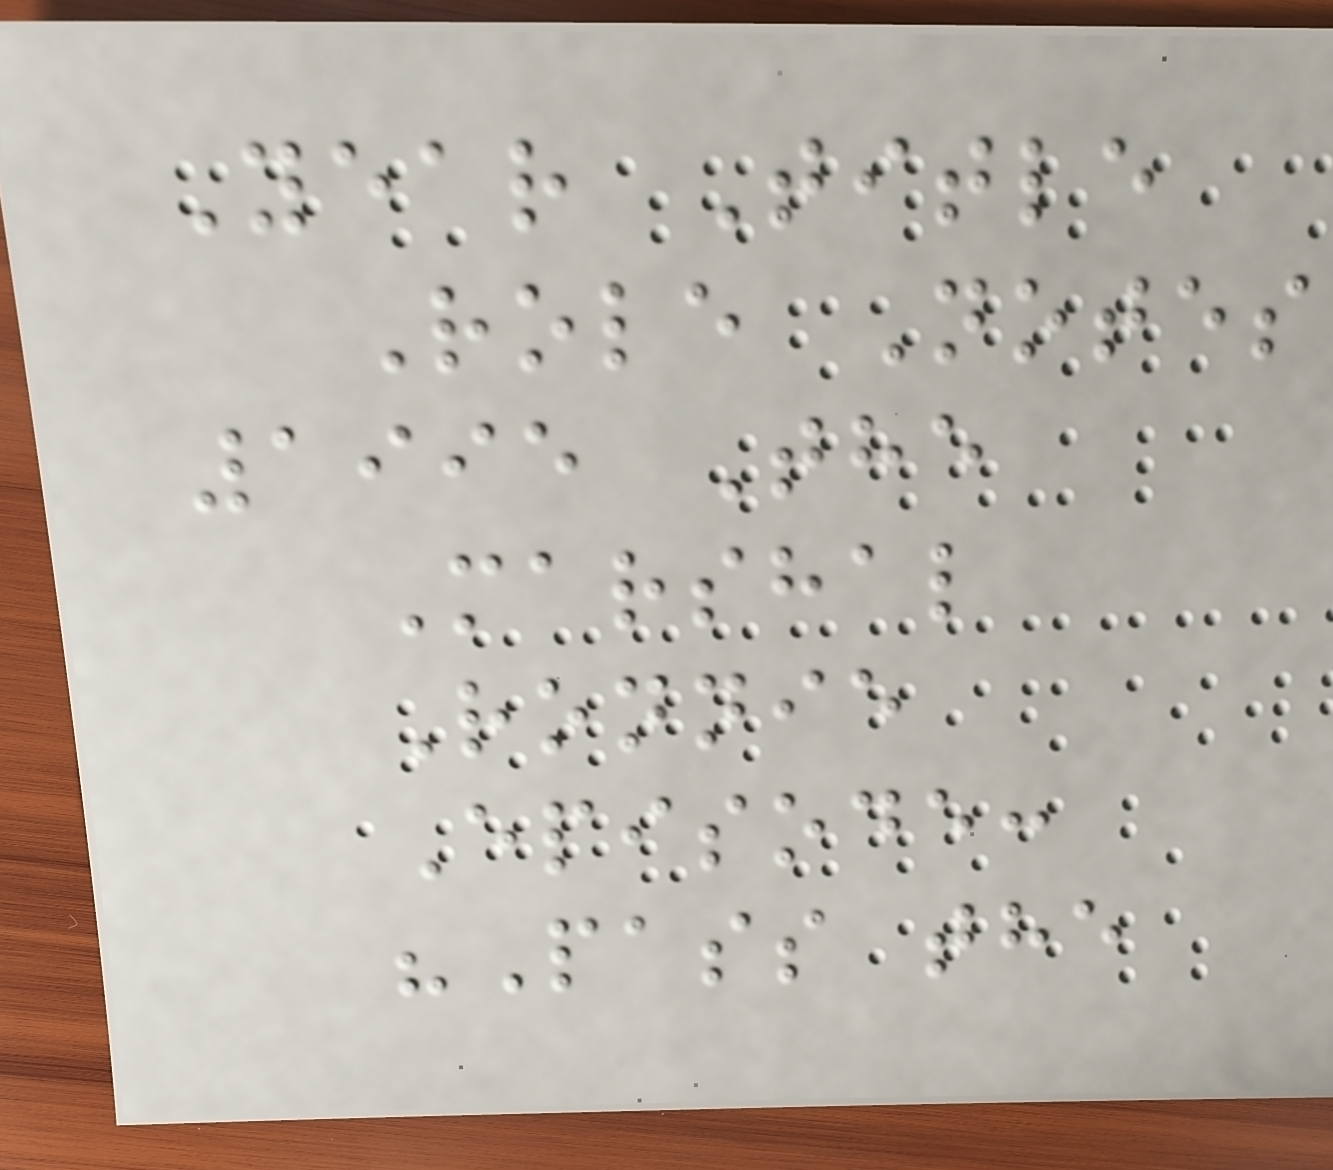Year Title
Role Notes
1995 The
Marshal
Ronnie
Episode:
"Pass the
